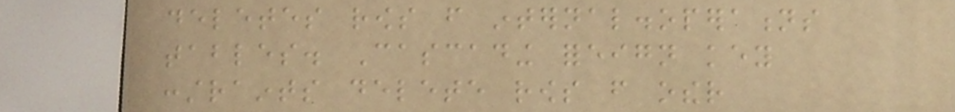deletes rows from internal.operations
tables. Cascading foreign key
constraints delete rows from other
